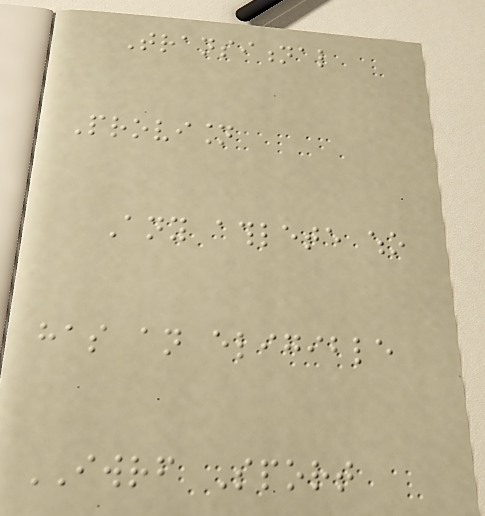Transitional
Provision
Any athlete who
has an eligible
IWRF Sport
